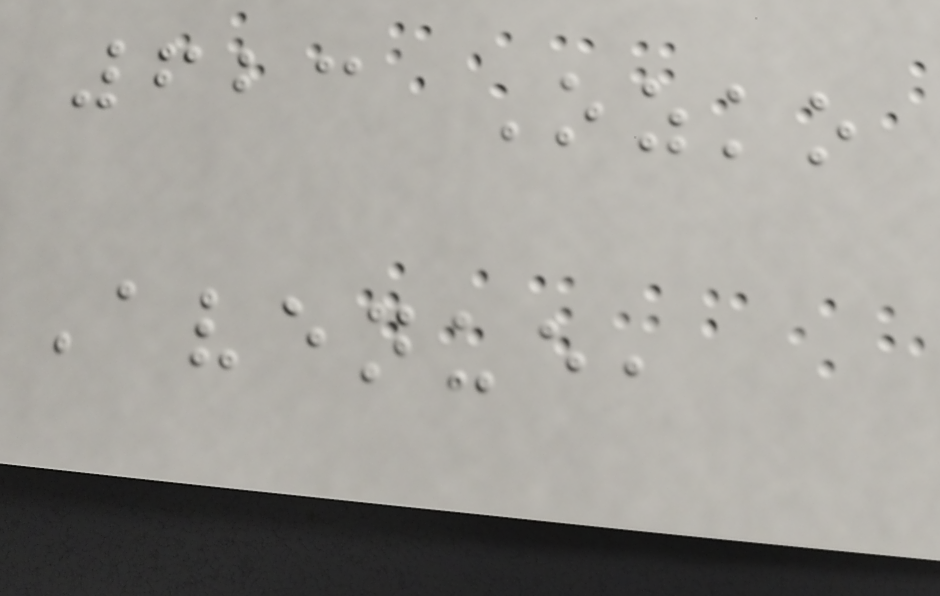623 Ozko
Avenue,
